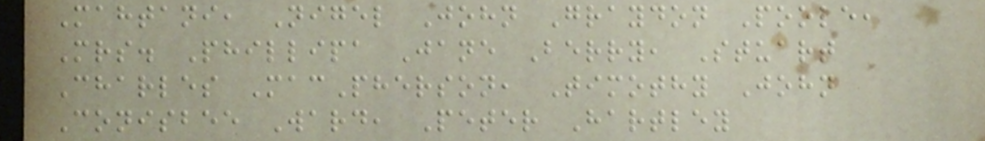Mahtani, Nigel John Graydon Poole,
Mrs. Phillipa Jane Berry, Stuart
Charles MacPherson, Timothy John
Conisbee Ward, Peter Hartley
